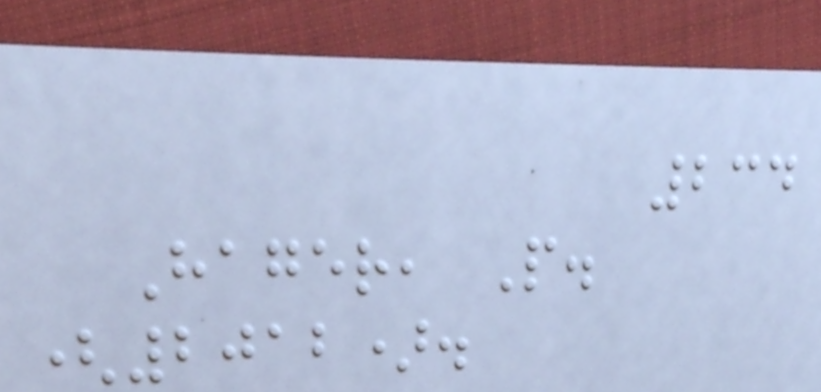234
Hager, P.
(2012).
